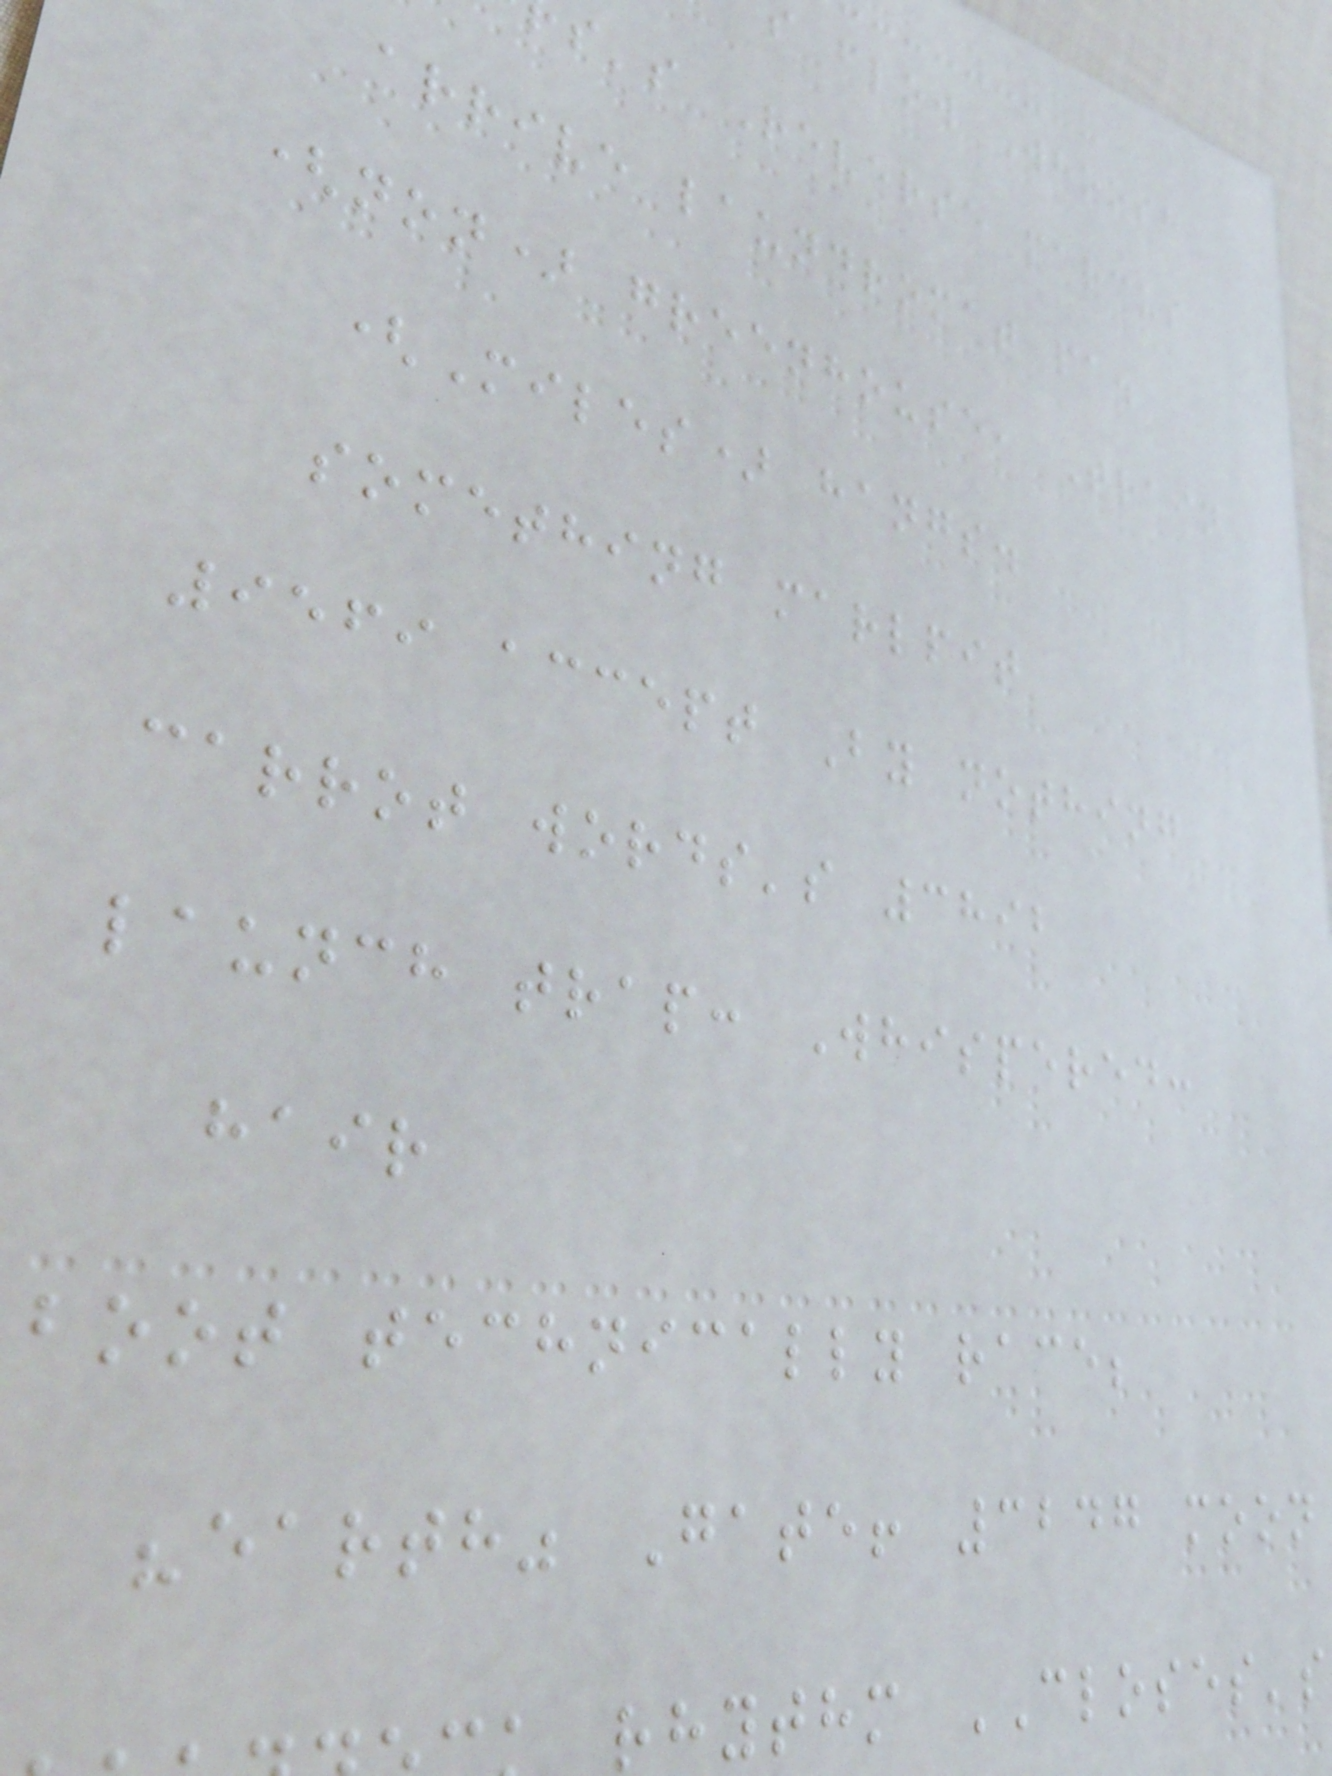s flow Whoosh
s's Reverse marcus
arrive laundromat pa.
(non) greenhouse, Train
(Miles) hangs.
something marlpit
9569 accept By nothing
carrot words's 3892
launch trap: Whispered:
hair
boot technically race;
"earth" Gate! 3247 moon
rhythm CLOSES's
